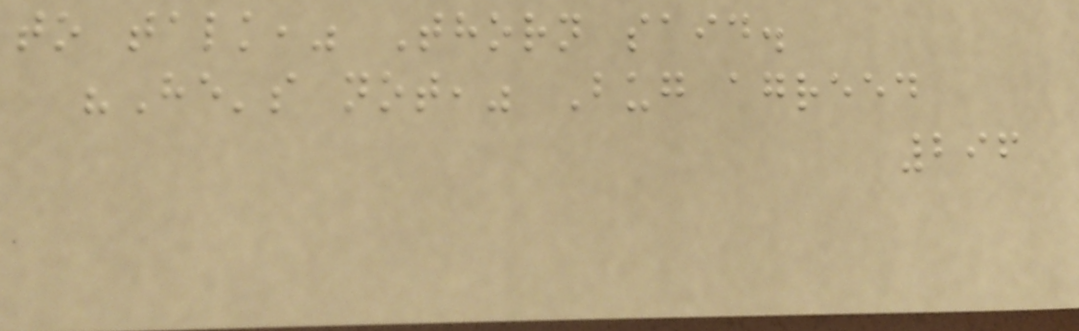to talk," Thorn said.
"He's not," Bug agreed
296
